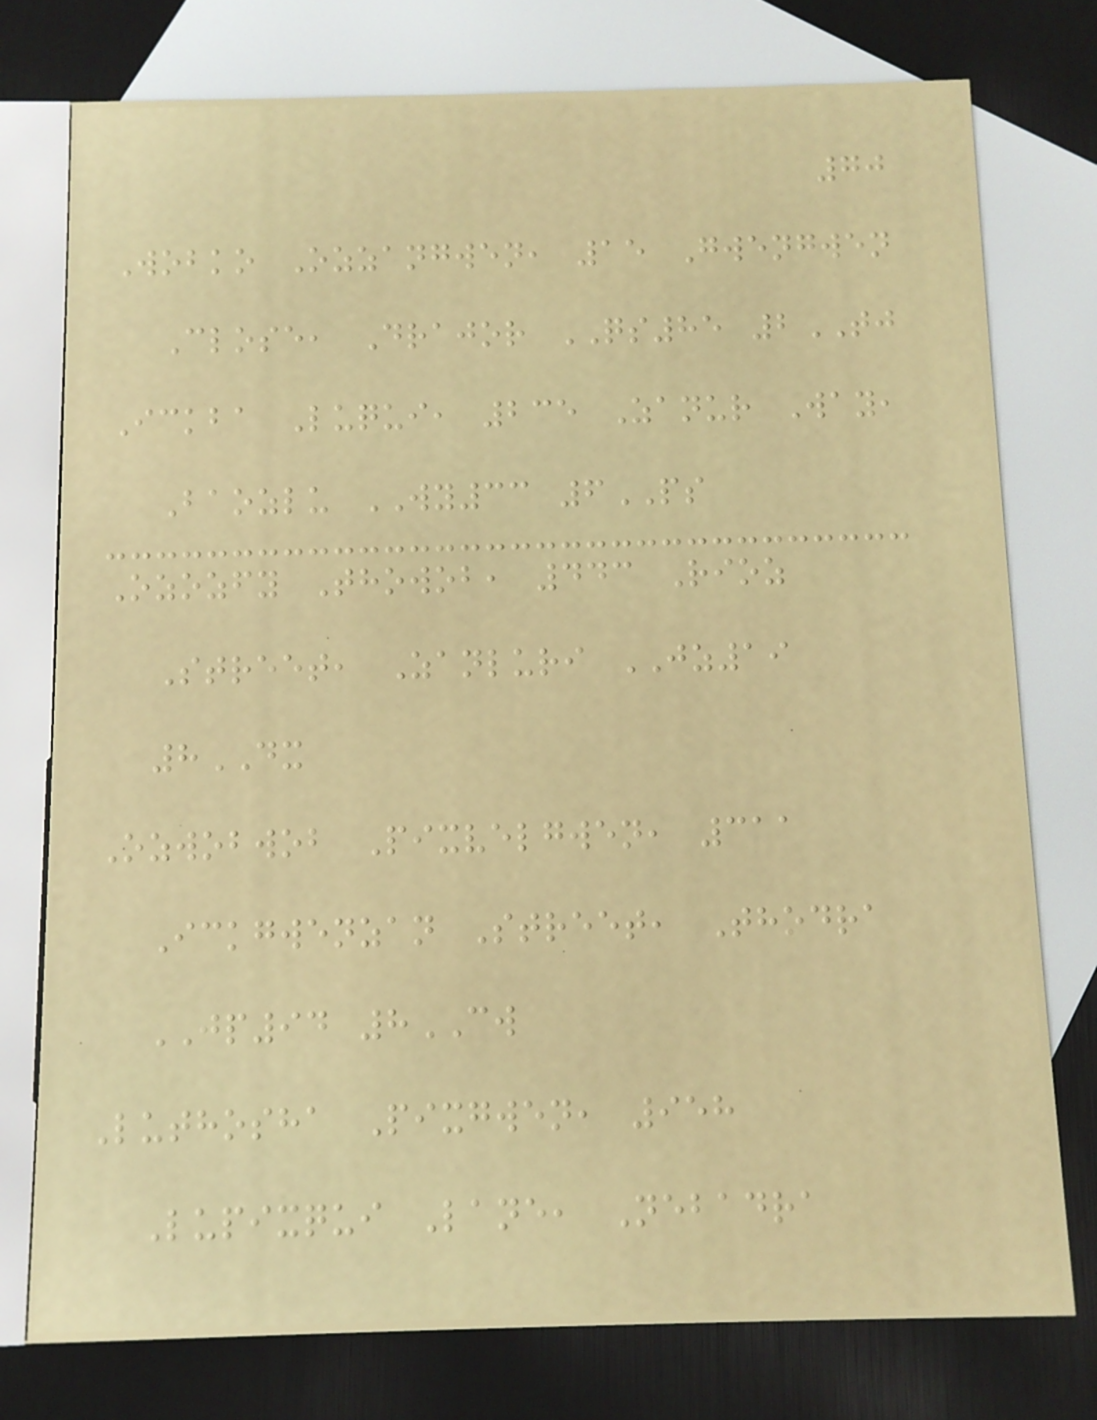70
Wobko Ozzangwen, 15 Gwengwen
Close, Drajor QS85 2TJ
Ickba Luqui, 235 Zanur Way,
Baozlu WY33 6PS
Ozozfy Thowob, 443 Rioz
Street, Zanluri JZ19
8DX
Ozwobwob Pixvelgwen, 311
Ickgwenzan Street, Thodra
JP94 8CW
Luthosha Pixgwen, 958
Lupixqui Lane, Nebadra
